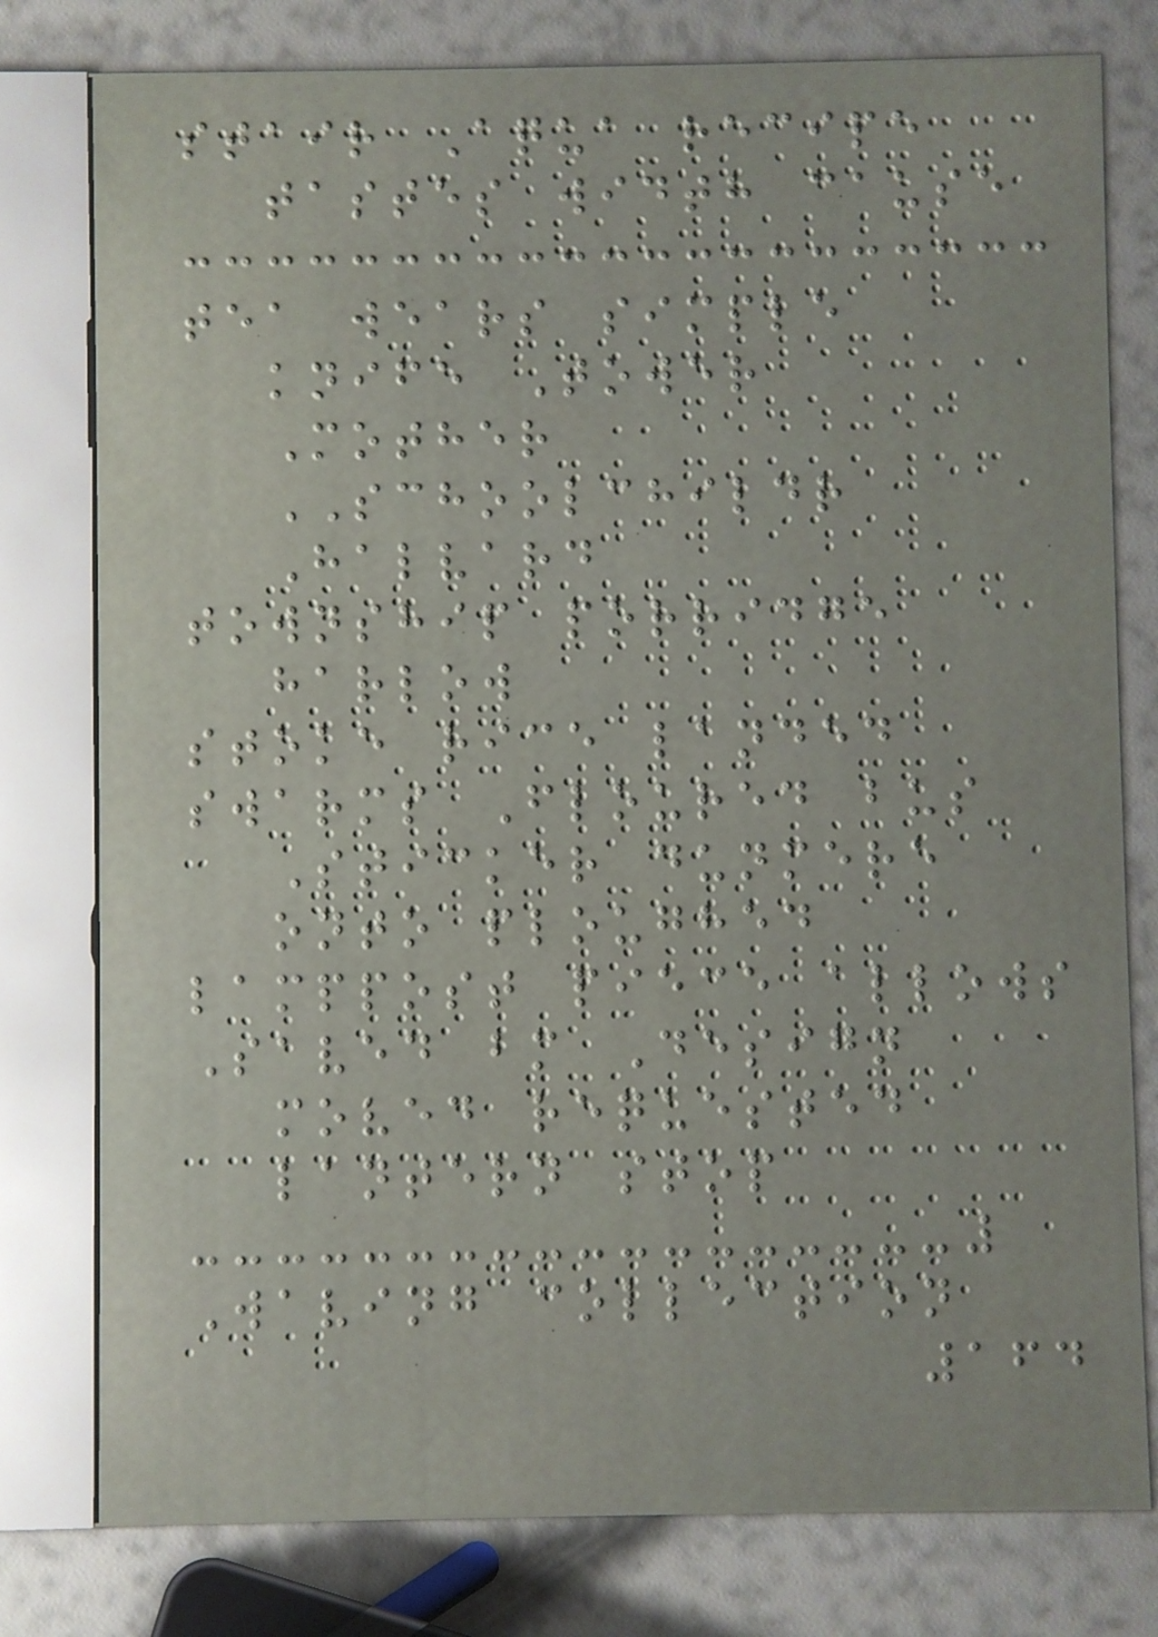stair Aqua recipe
tastes width cause
tea wears simple
knife Tower
Mother
SCHOOLCHILDR
Halvard
township porridge
harlow
stoke rice landed
swarms Floured bus
Sticker dunmere
onto ploughed
lamppost piece allows
Saved bm Design
moved requested
lantern stop
Waving collection
164
